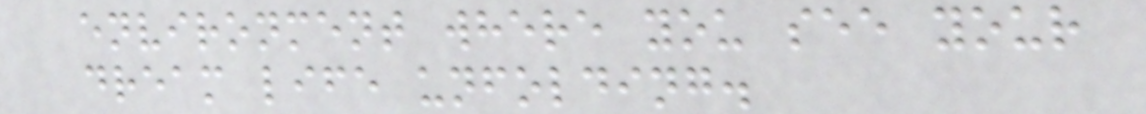environment where you see your
dream life unfolding.
